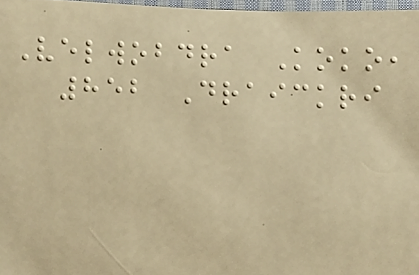Velwobdra Koko,
852 Draickri
